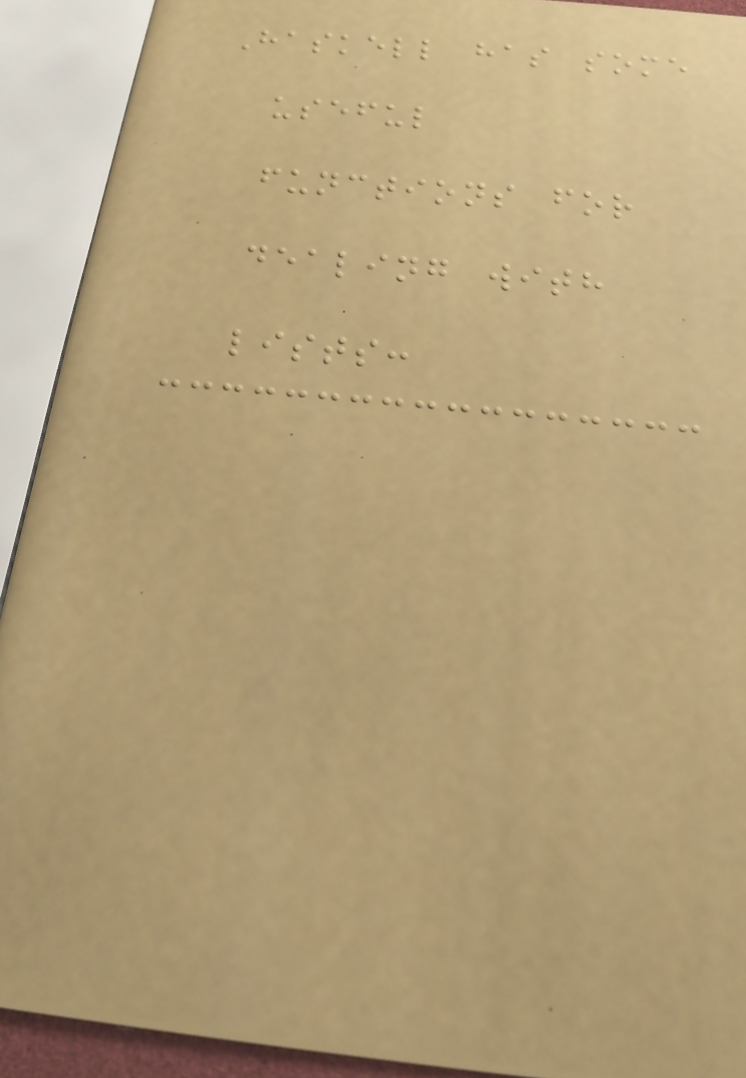Haskell has some
useful
functions for
dealing with
lists:
